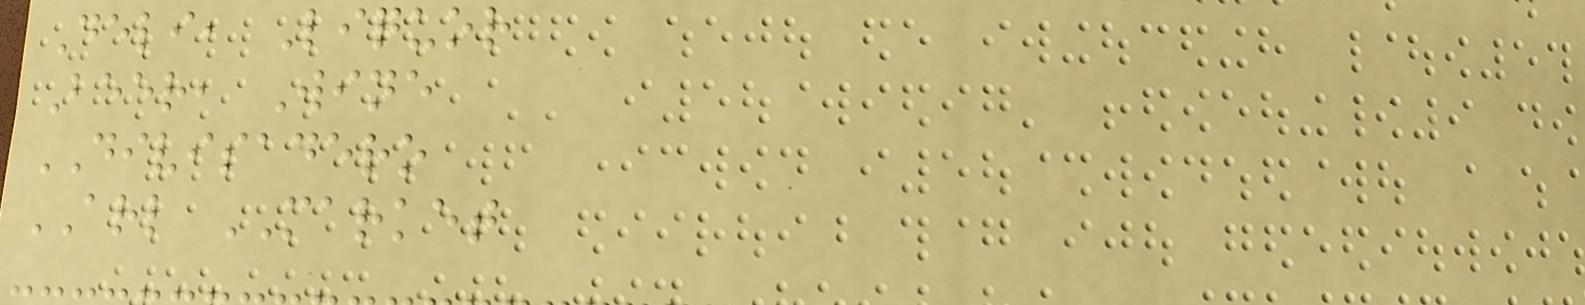Deli, Liquor
Beer, Wine
DIVISADERO
ARL MARKET
